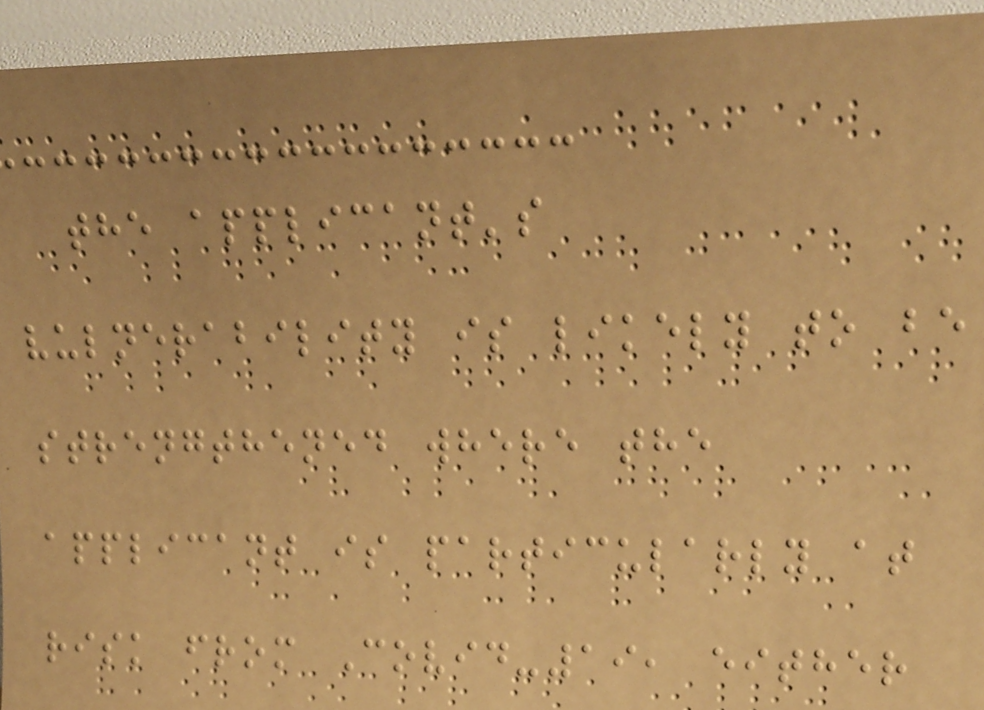the applicant's
vulnerability is likely to be
strengthened where the
applicant is particularly at
risk from Covid-19, either
